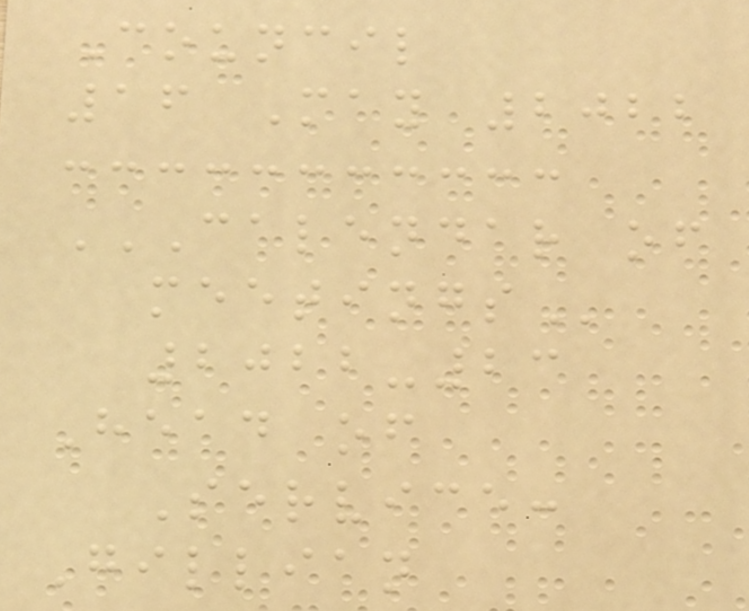Council
16 May 2022
CALENDAR OF
MEETINGS
2022-23
Head of
Service:
Gillian
